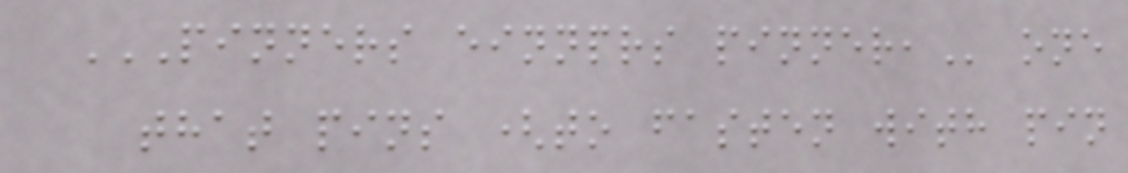PINNERS EINNPRS PINNER, one
that pins (to fasten with pin
